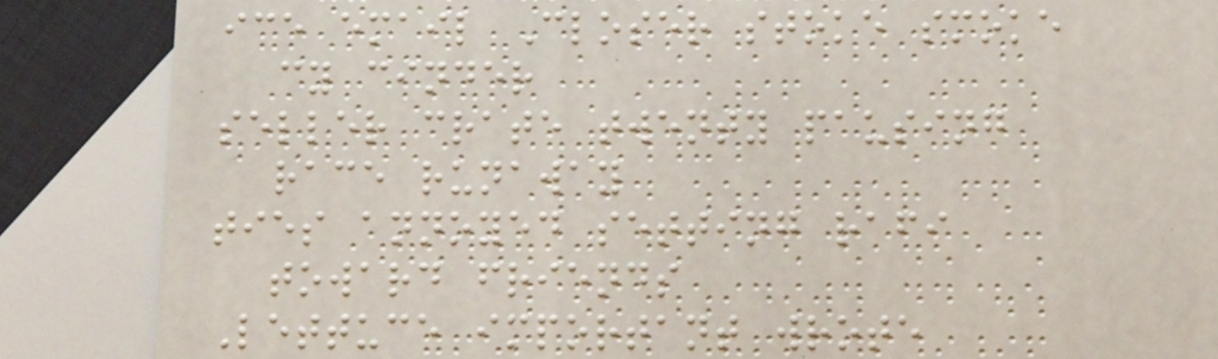ice email Closer stoke smoke
cy cinder
seller crate twenty pausing
race runaway
ties annoyed setting rafi
toward friends
Lettuce important wrote
